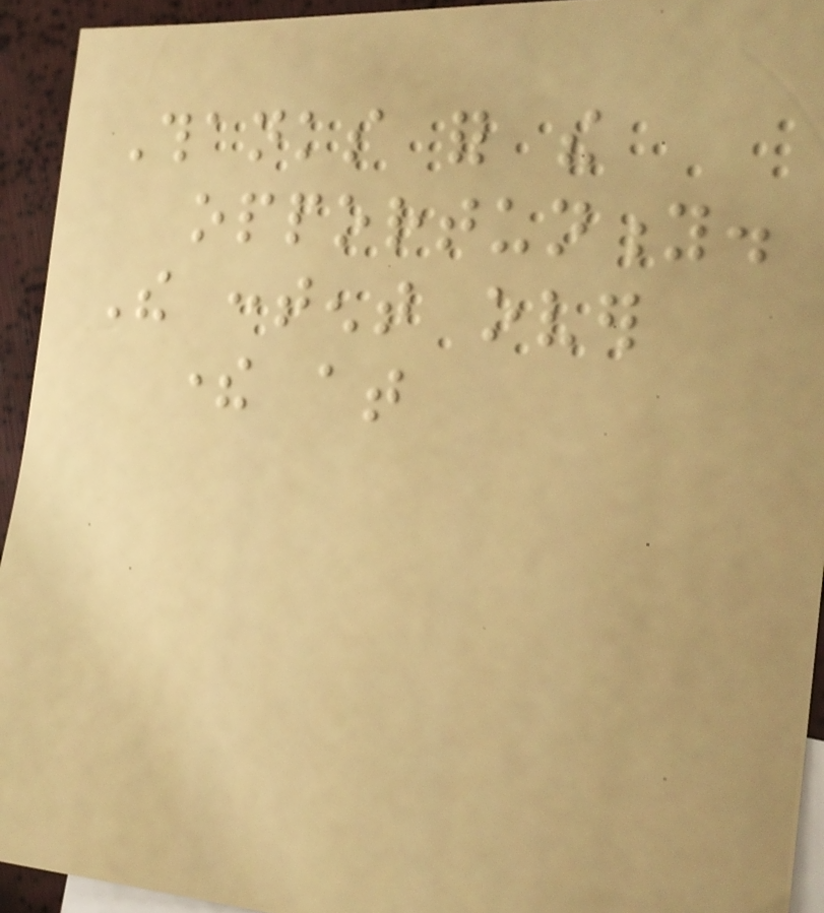Thanks for the
opportunity.
The content over
there at
